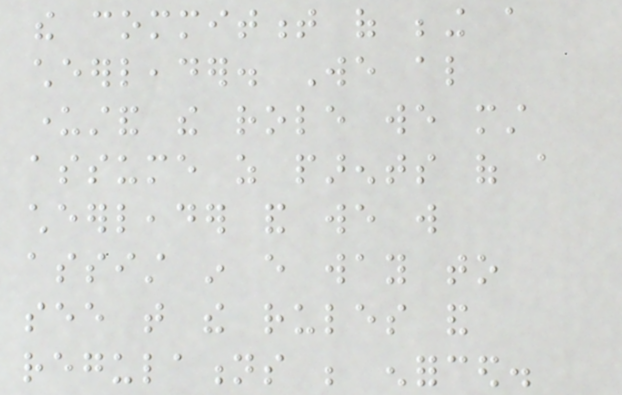the commitment of being a
cheerleader. We also
understand the role we must
assume as parents of a
cheerleader and we will
assist in every way to
see that the rules and
regulations be enforced.
